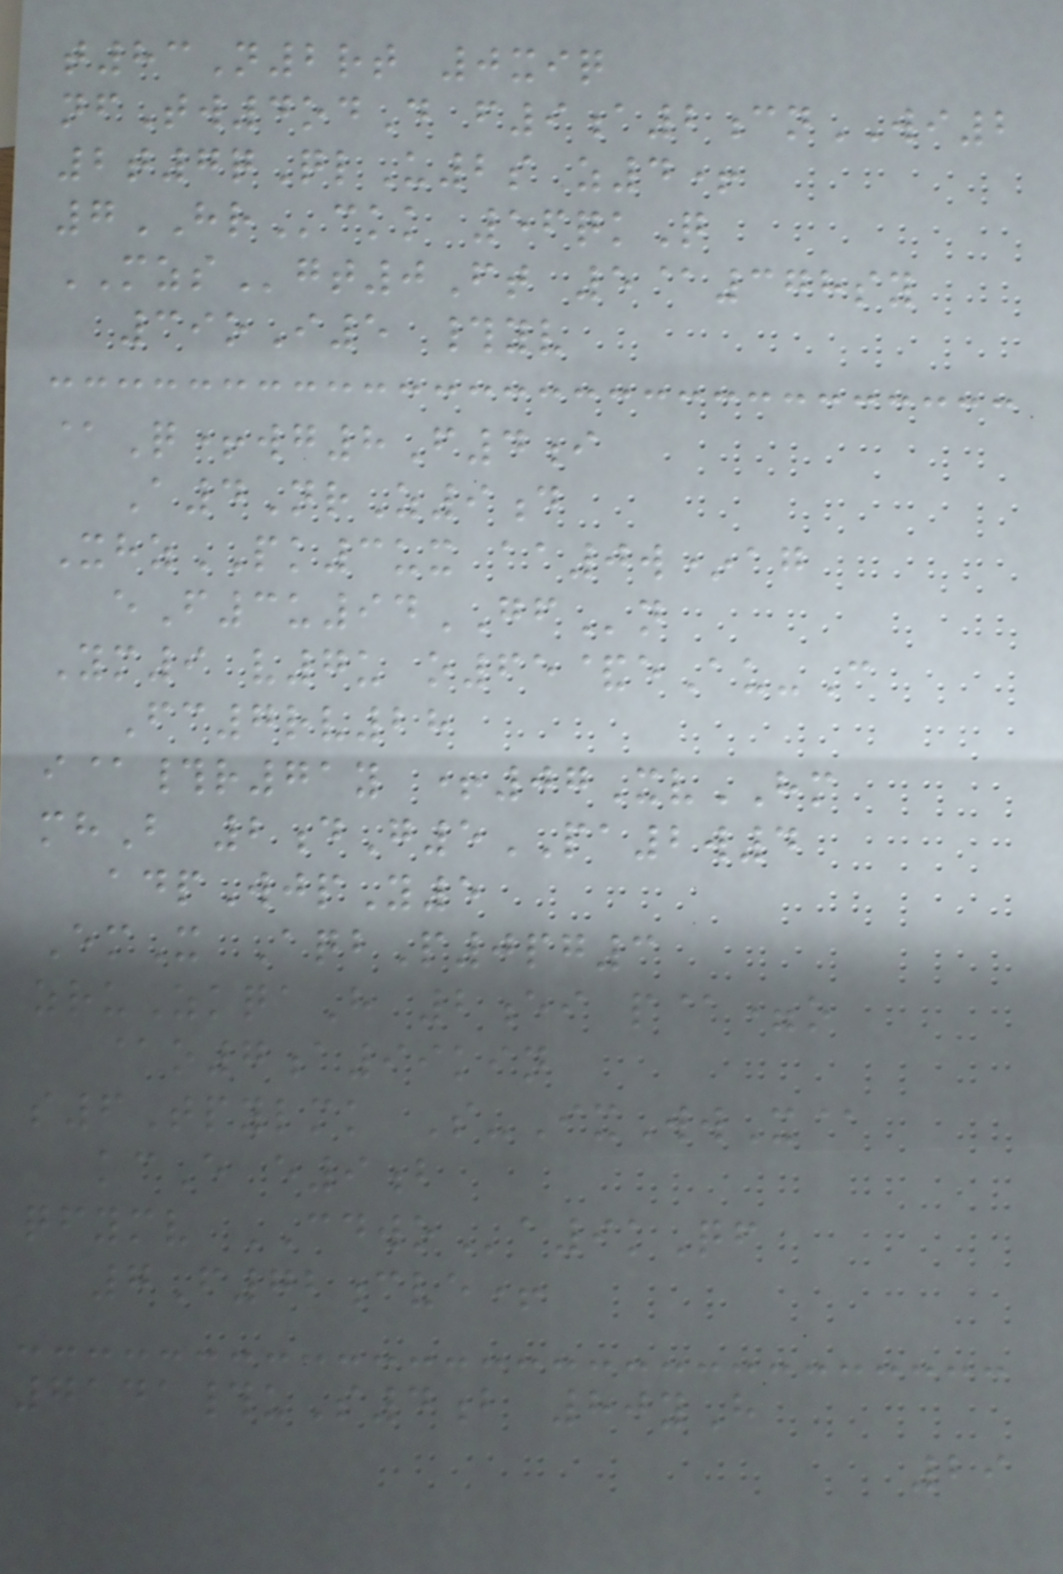t83N2rt 0xiq
nfTw4odD f9a2cnWI2
2t7qQlU2s z4+
7HRckk 56qkQ
MZSgt0Ft 5@378sy
39oI5 #yv
@Q+wg8F4i
A4NrZ9d
XhzPK3ux aa0w*ag
eF3u94GFn
Ym9 v7u o65&eAu-C
Fc7rv28
i@#r71y +07XvHM
mhB 2dG5PA2w4
adpWjpY5
EmX AqbP0pg3
zruZkqaH 2ei p@=o
@o7a99kin
s6Tpylmk S-IxWwX@
kcE e9b
qfymv CDWOa9kQf
7F72cve+
7141#uS4b 80yH
29
